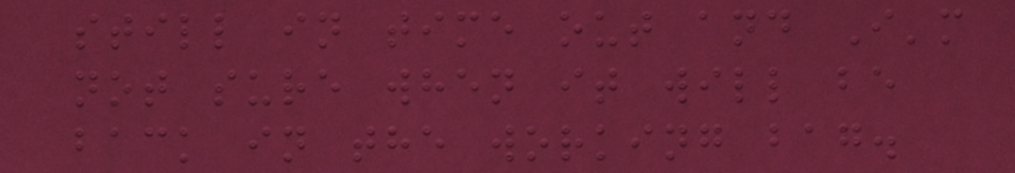still in time out and I'm
not sure when it will be
back in the working bag.
